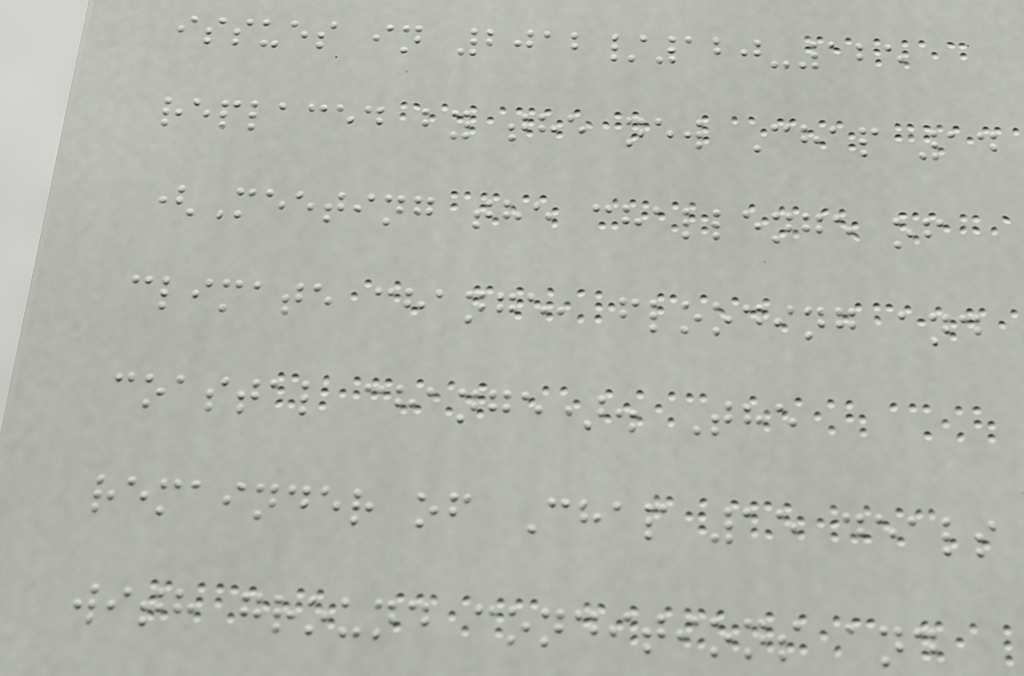issues in 2012/120-125
replaced by the new Chap 14
(Meeting the challenge of
climate change, flooding and
coastal change). The
remainder of Chap 15 deals
with ground conditions and
